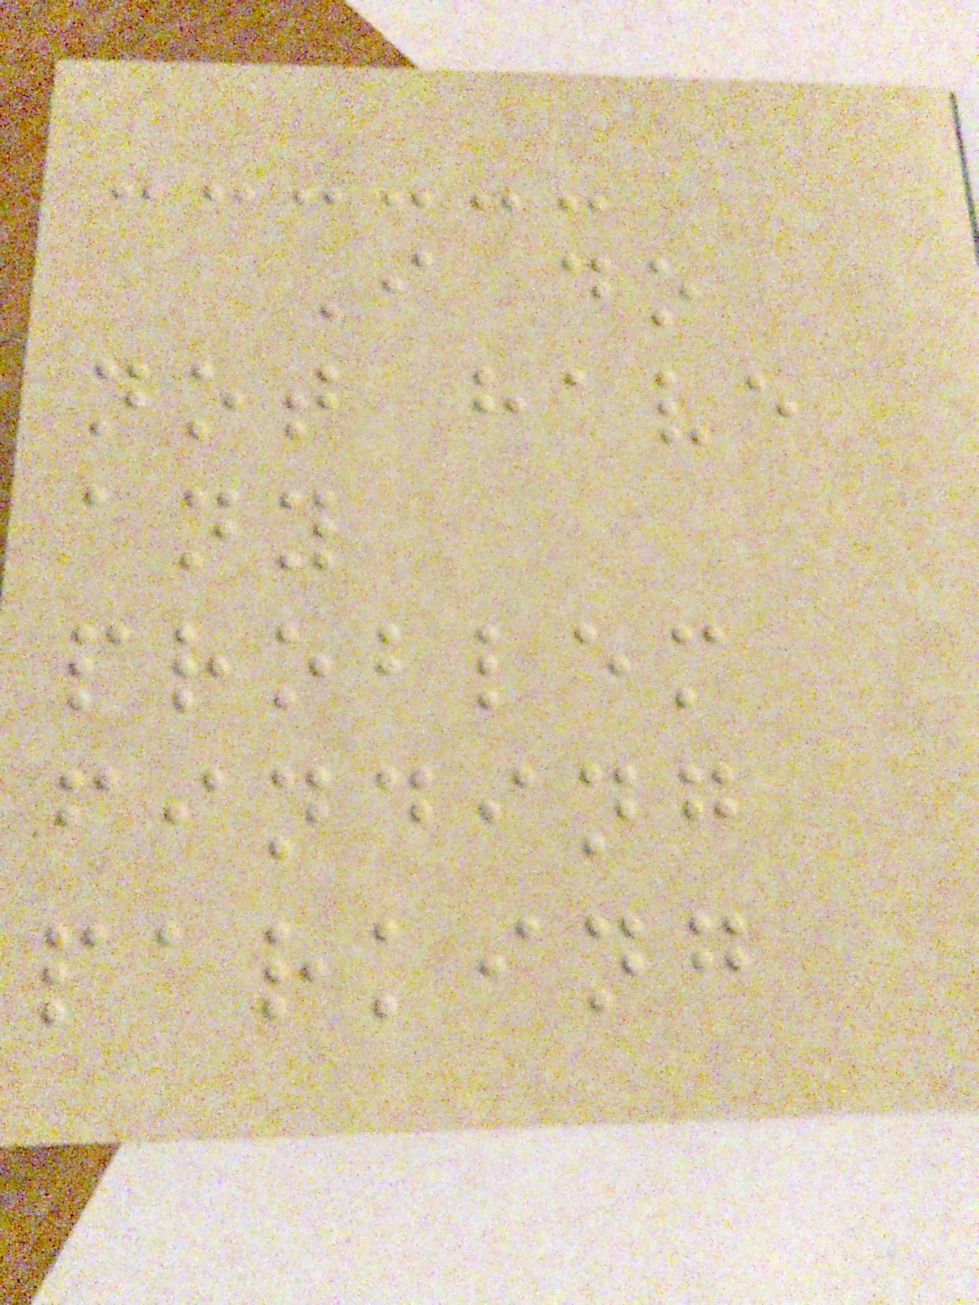I do
not have
any
problem
finding
parking
